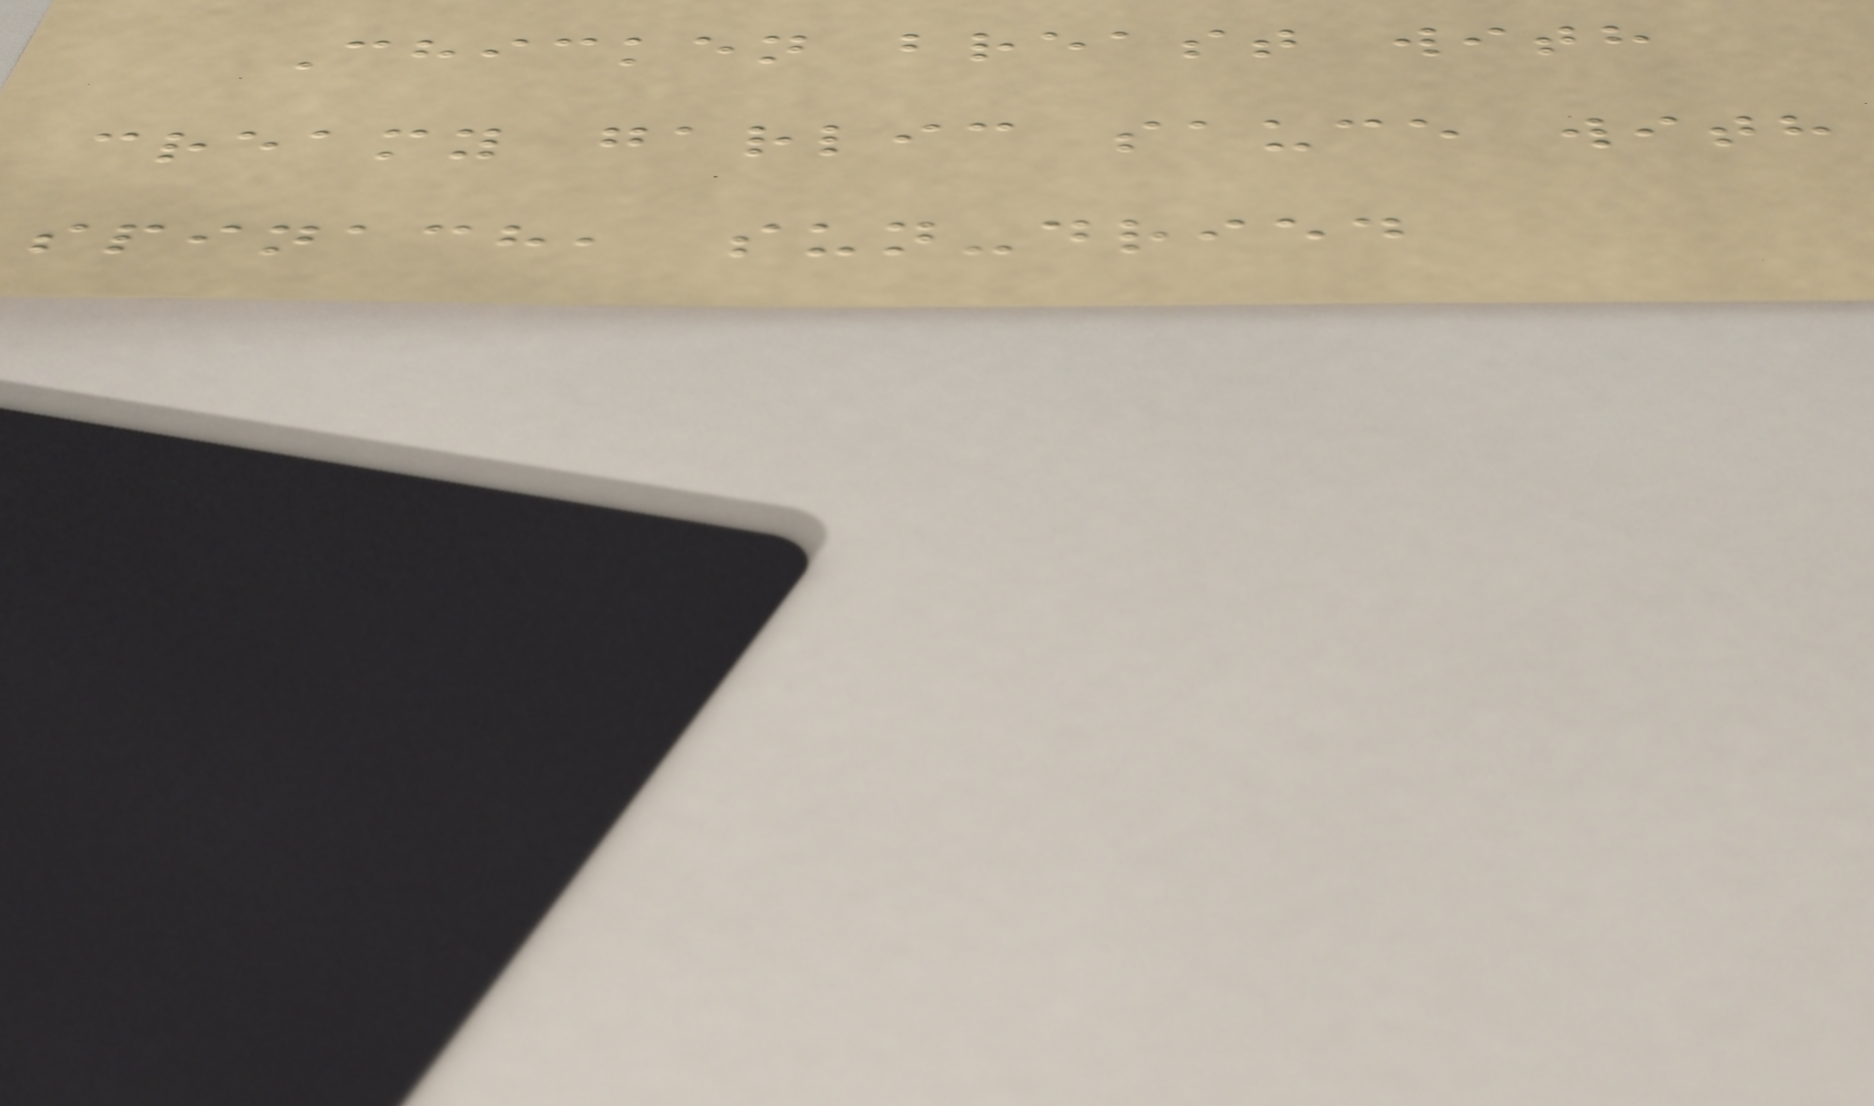Chicken breast with
creamy garlic sauce with
spinach, sun-dried
